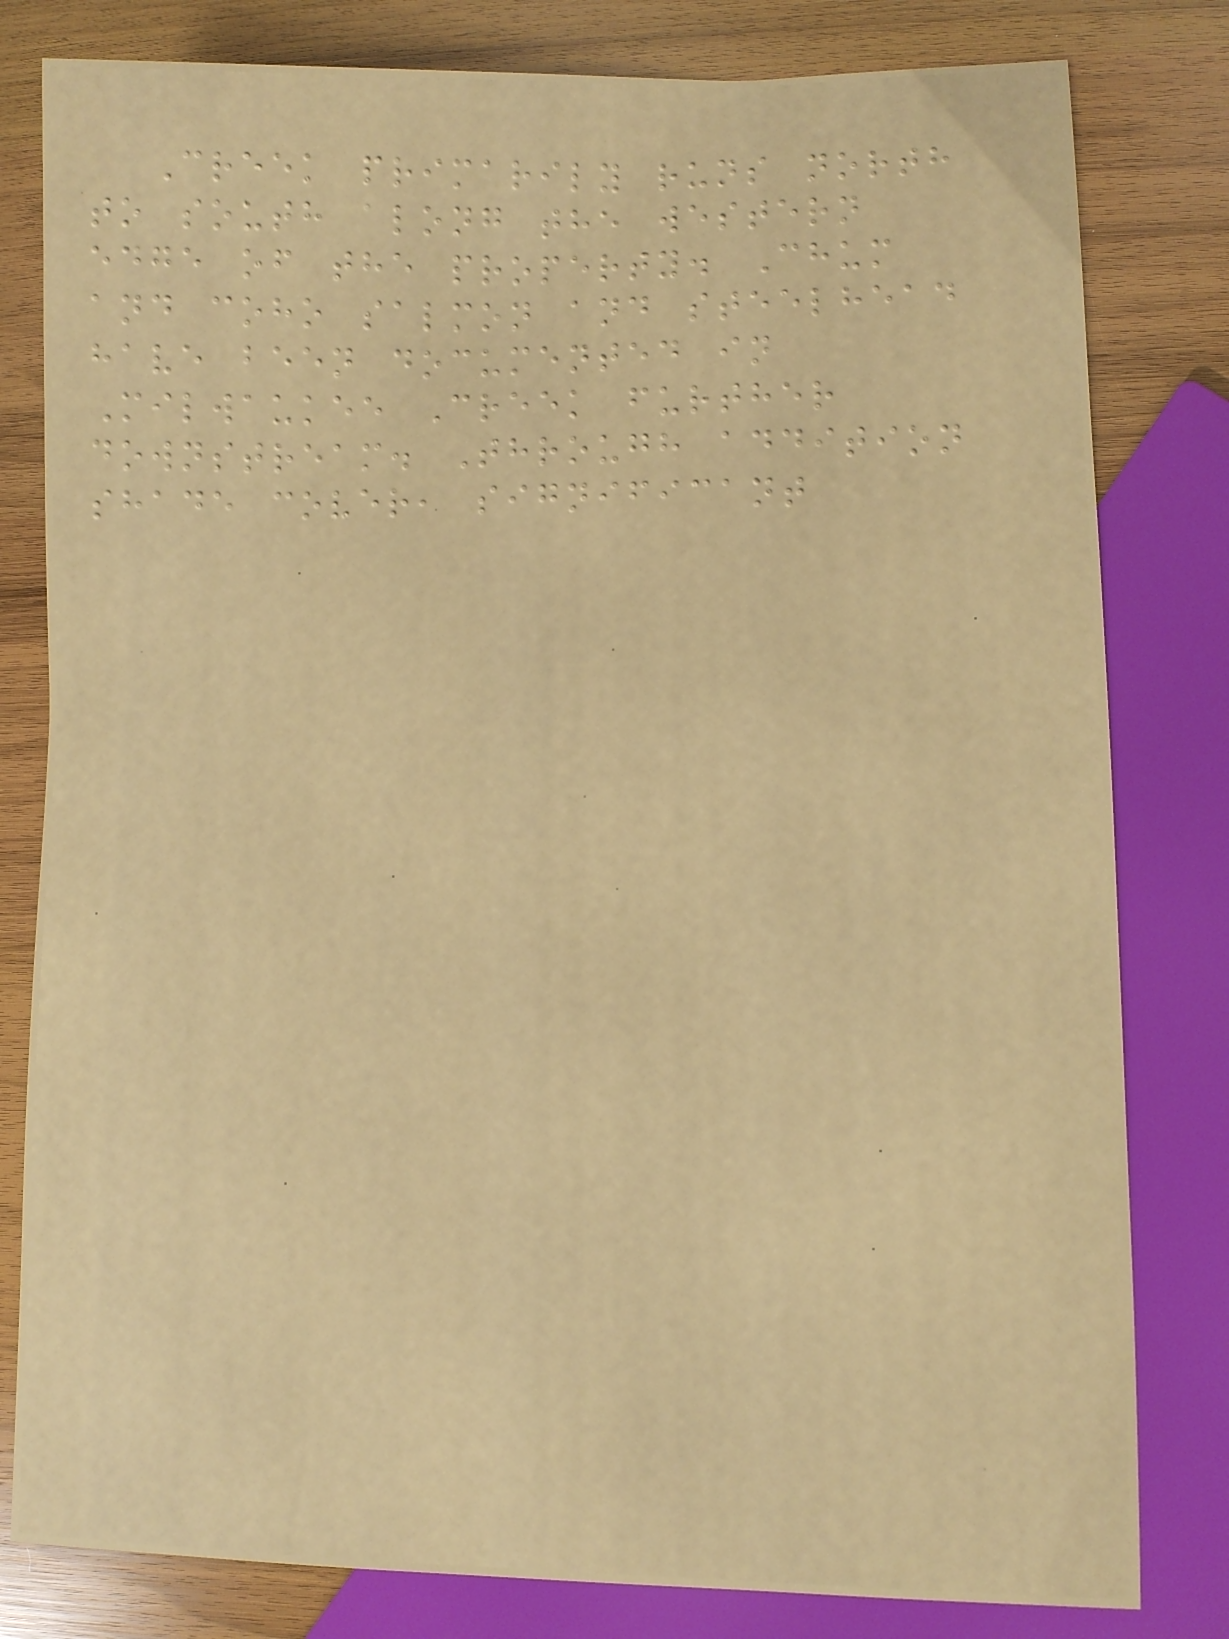Creek primarily runs north
to south along the western
edge of the property. Chum
and coho salmon and steelhead
have been documented in
Milwaukee Creek further
downstream. Through addition
shade cover, significant
